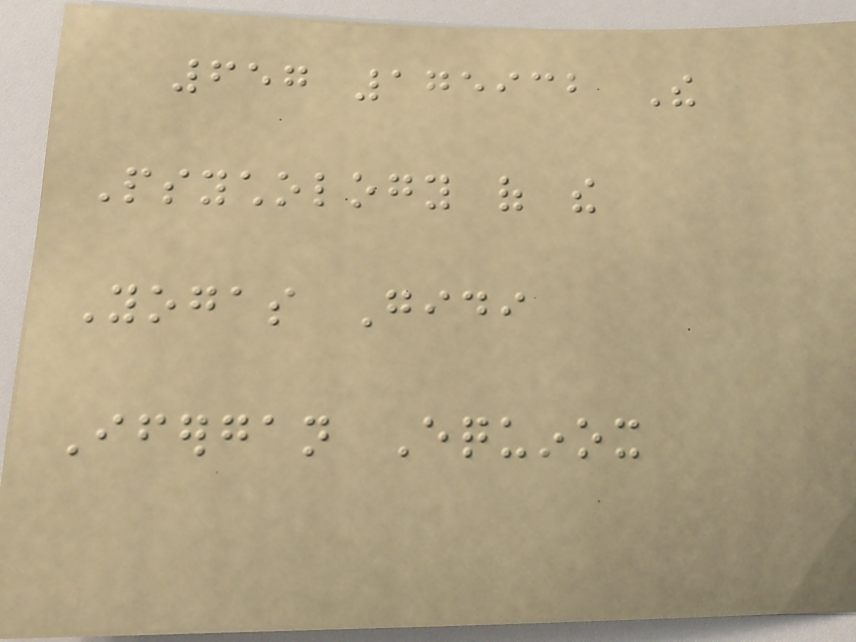657 175932 The
Psychology of the
Yogas Gidi
Ifergan Equinox
